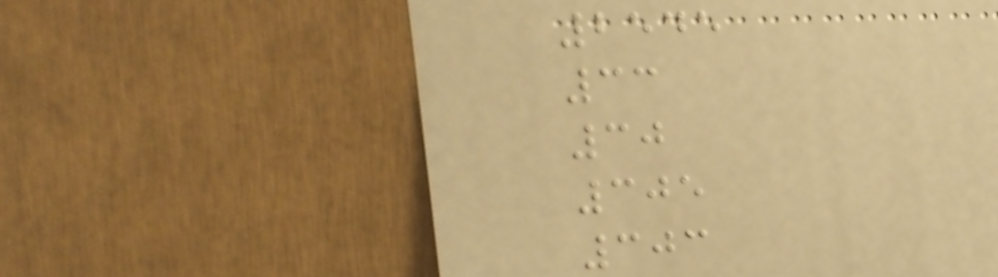2545
33
30
305
303
